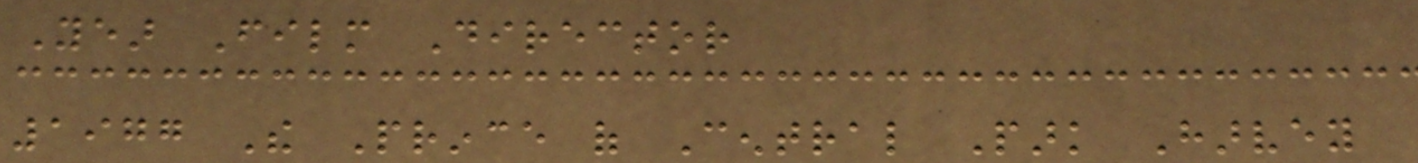Year Film Director
1977 The Prince of Central Park Harvey
